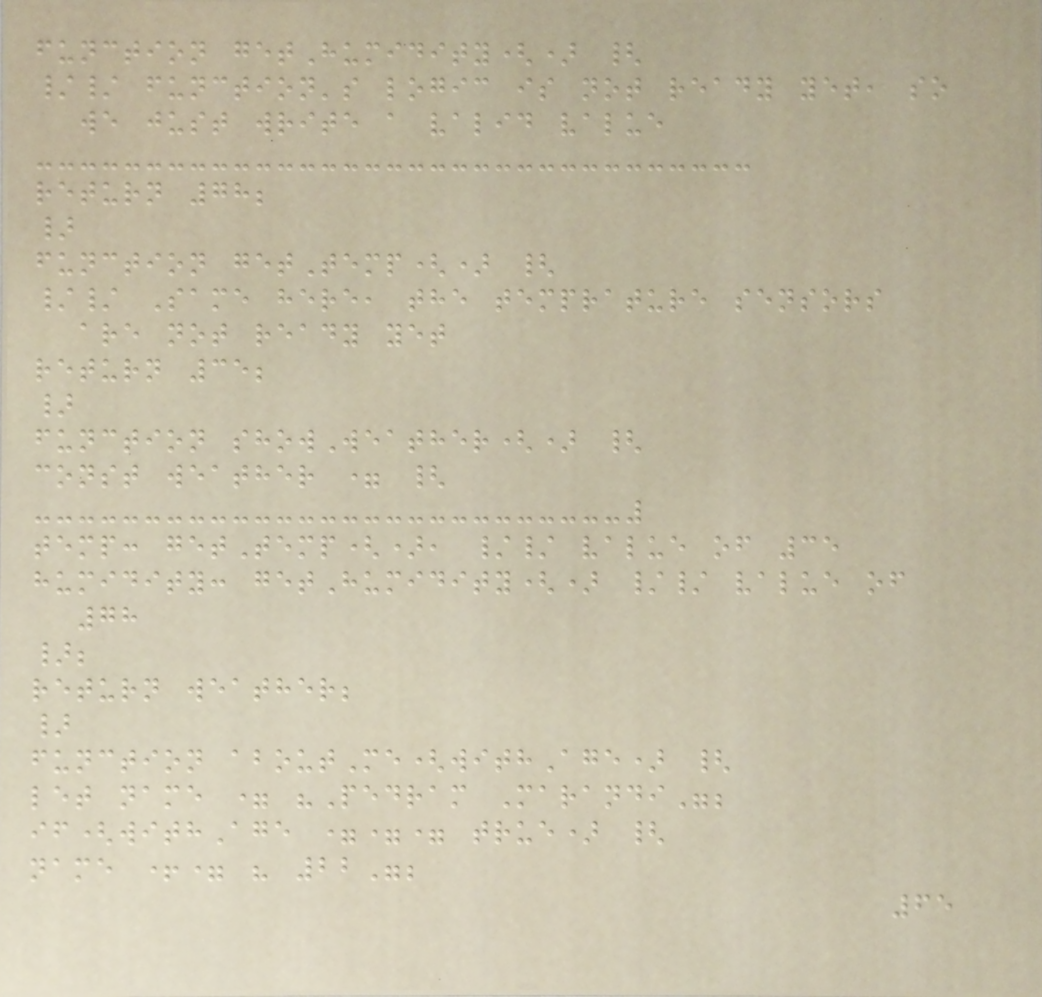function getHumidity() {
// function's logic is not ready yet, so
we just write a valid value
return 78;
}
function getTemp() {
// Same here, the temprature sensors
are not ready yet
return 35;
}
function showWeather() {
const weather = {
temp: getTemp(), // value of 35
humidity: getHumidity() // value of
78
};
return weather;
}
function aboutMe(withAge) {
let name = "Pedram Marandi";
if(withAge === true) {
name += " 22";
65
